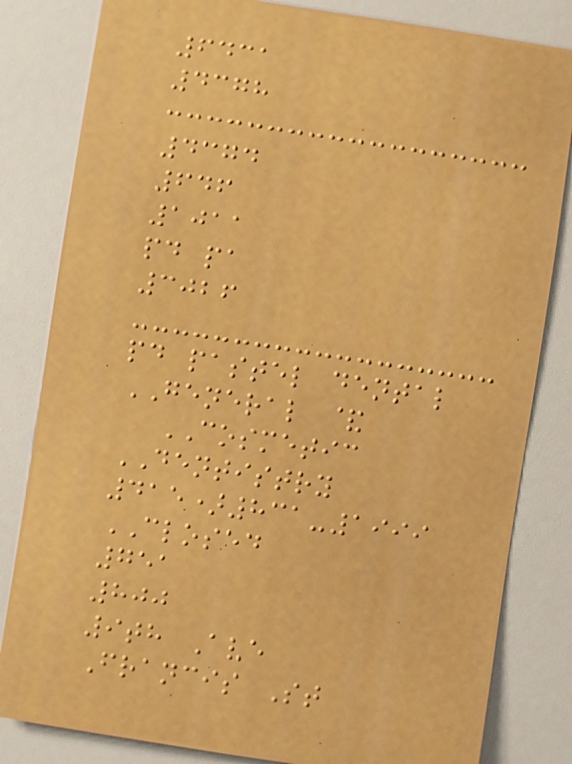6431
4378
4374
646
1011
pd pa
3026
pd pastel dental
GENERAL &
COSMETIC
DENTISTRY
415)831-1999
CLOSED
751
800
9th Ave
Francis St
